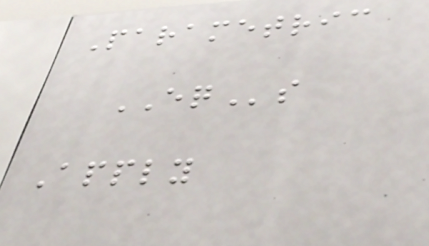Parametric
EQs
Apply
